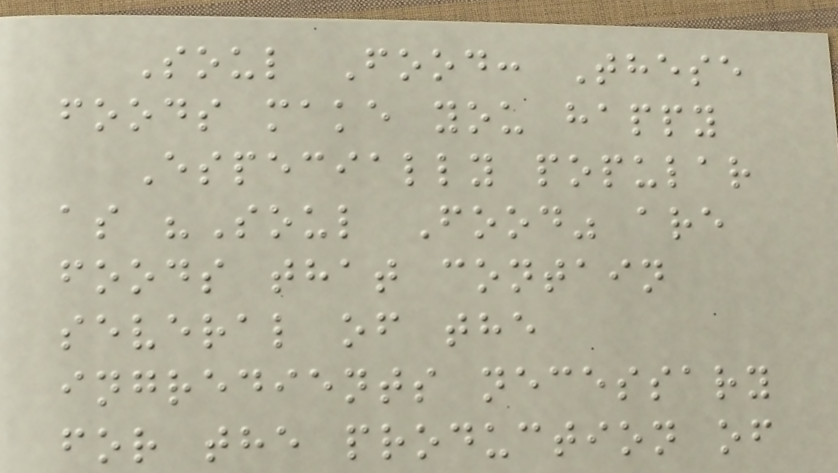Soul Food: These
foods make you happy
Especially popular
as "Soul Food" are
foods that contain
several of the
ingredients necessary
for the production of
